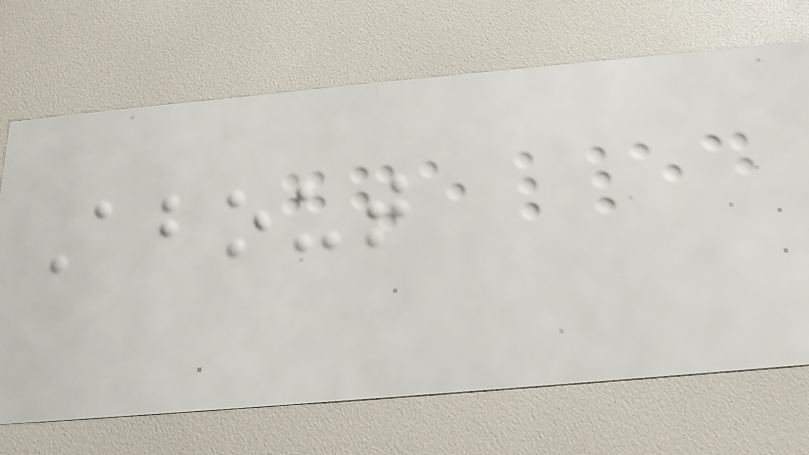About
